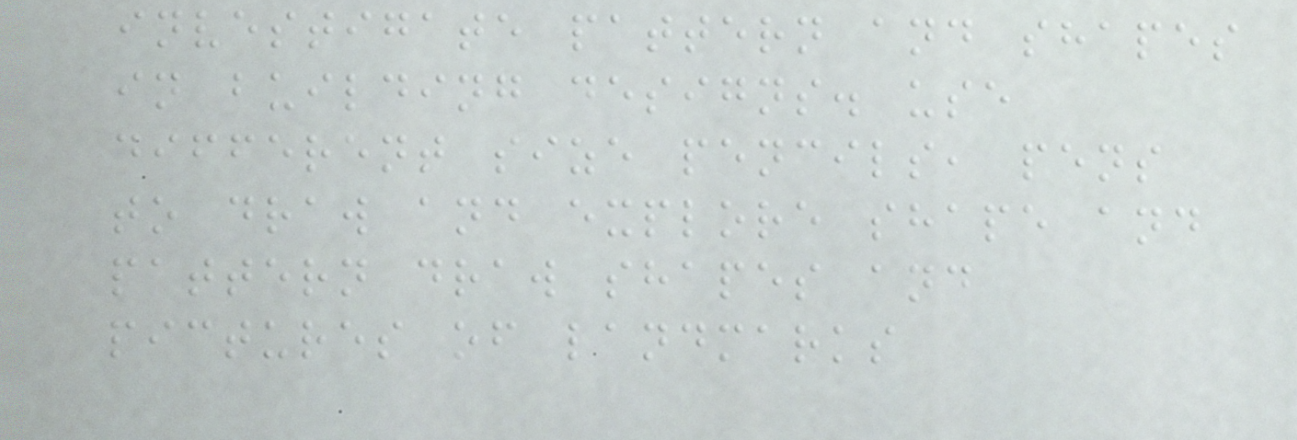investigate pattern and shapes
in building designs. use
different size pencils, pens
to draw and explore shape and
pattern draw shapes and
pictures of landmarks
